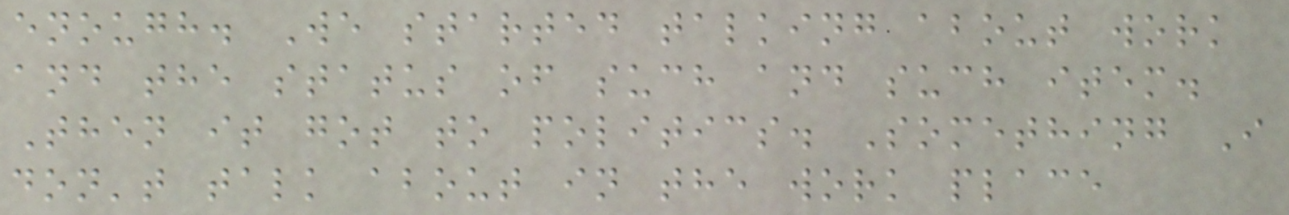enough. We started talking about work
and the status of such and such item.
Then it got to politics. Something I
don't talk about in the work place
